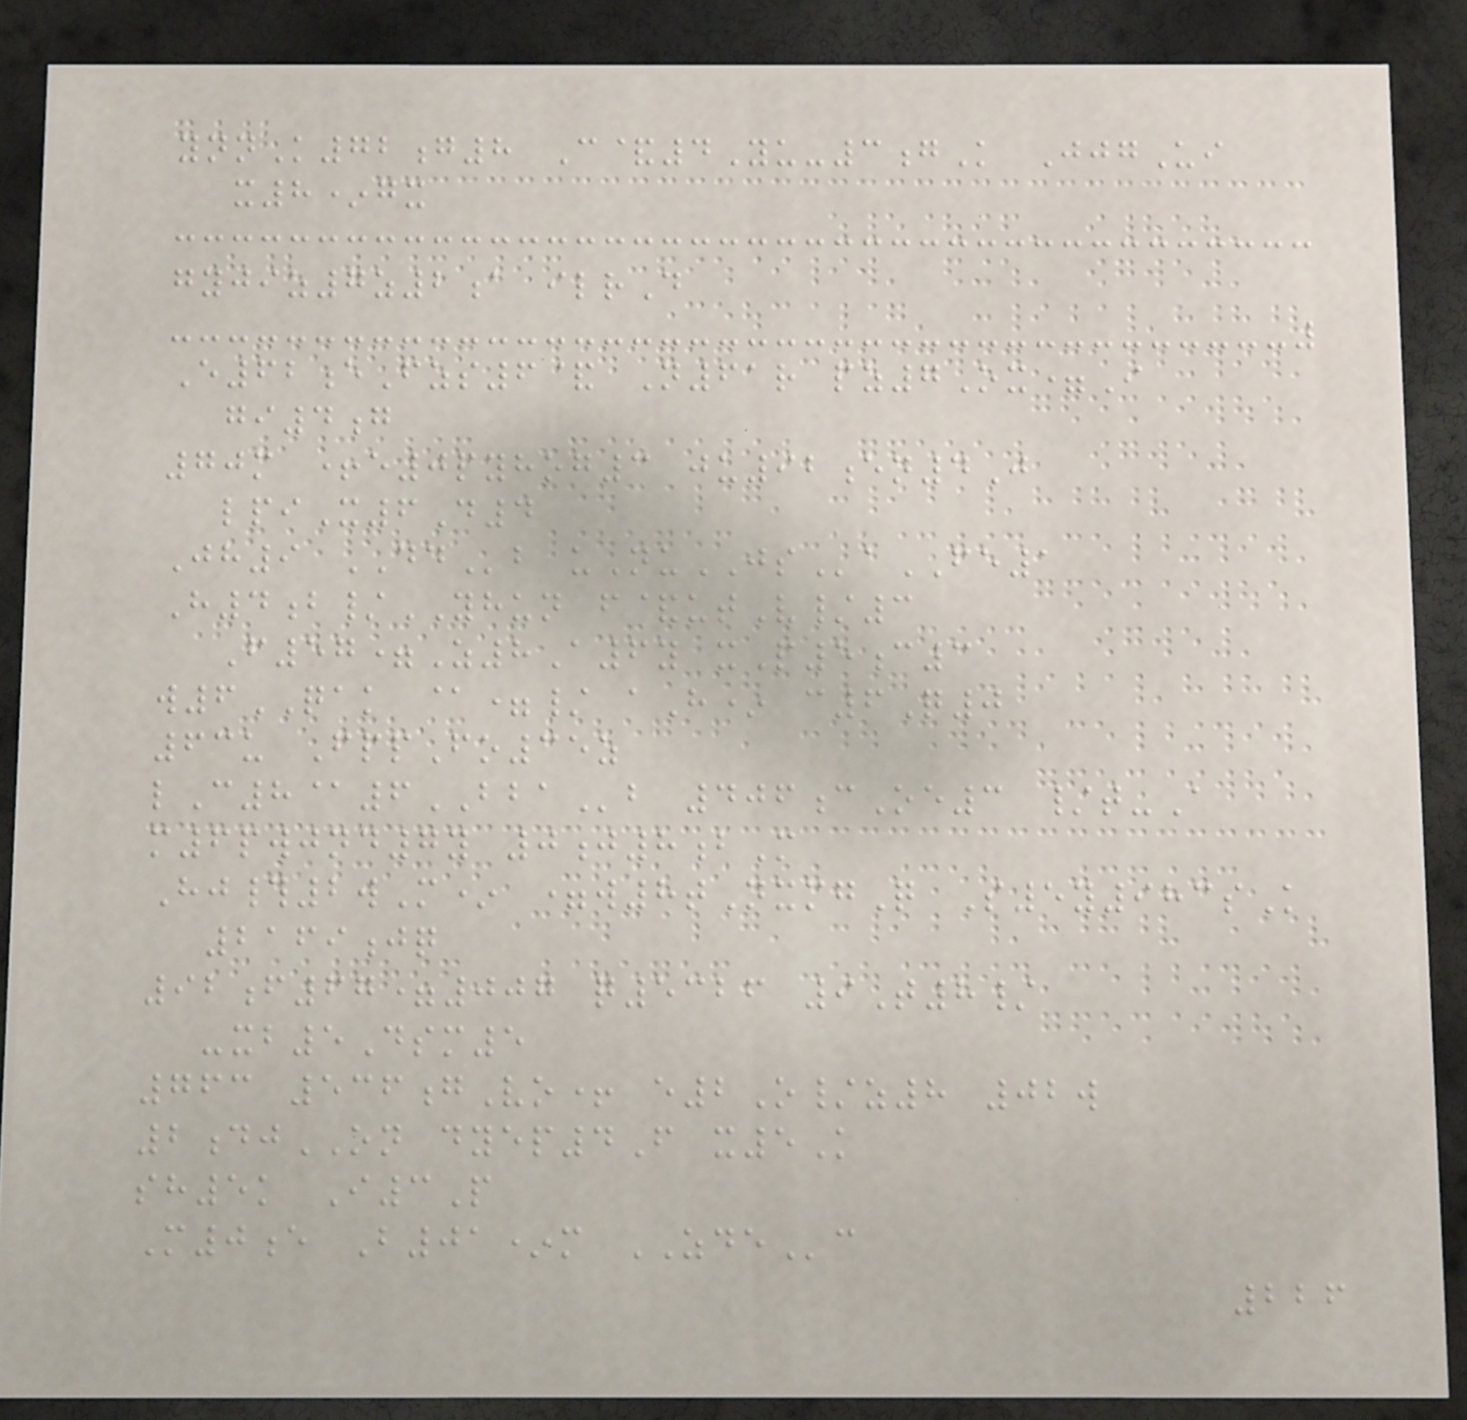ynnK72g8 C&4Yu-3gK JjgUi
x8*gx
gyjiz7z2a ilrD
E62eFzs6& N61r pz7Ox=I
gi4g
70m +e0pyhog3 ju92en4J
lpiX6D4
Jh9 DDb uNuJSaFE1
H4b/YHUN f&utV/3
F57=Z8A6y xP5c3
w6QAK @=/ aH* c6Q0
63u FppFo35z
lC8@6BBAb 406cOe3 /t-A
m6pwjnd7y 0j8bM
Hj#2wM* =w8tNxmgQ S5y983sK
2169jq
92f67=007 q5326 9T8/
-xb5Dsm5
763 536gVo+ e2O/z8 02w
2djON dyep4F x5K
sh5k I3P
M0e B01*m ZDEc
226
